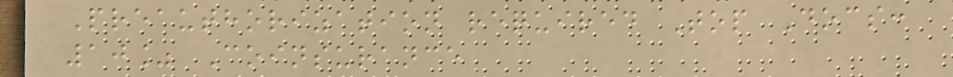Preauthorization required Top Docs:
10% Coinsurance
